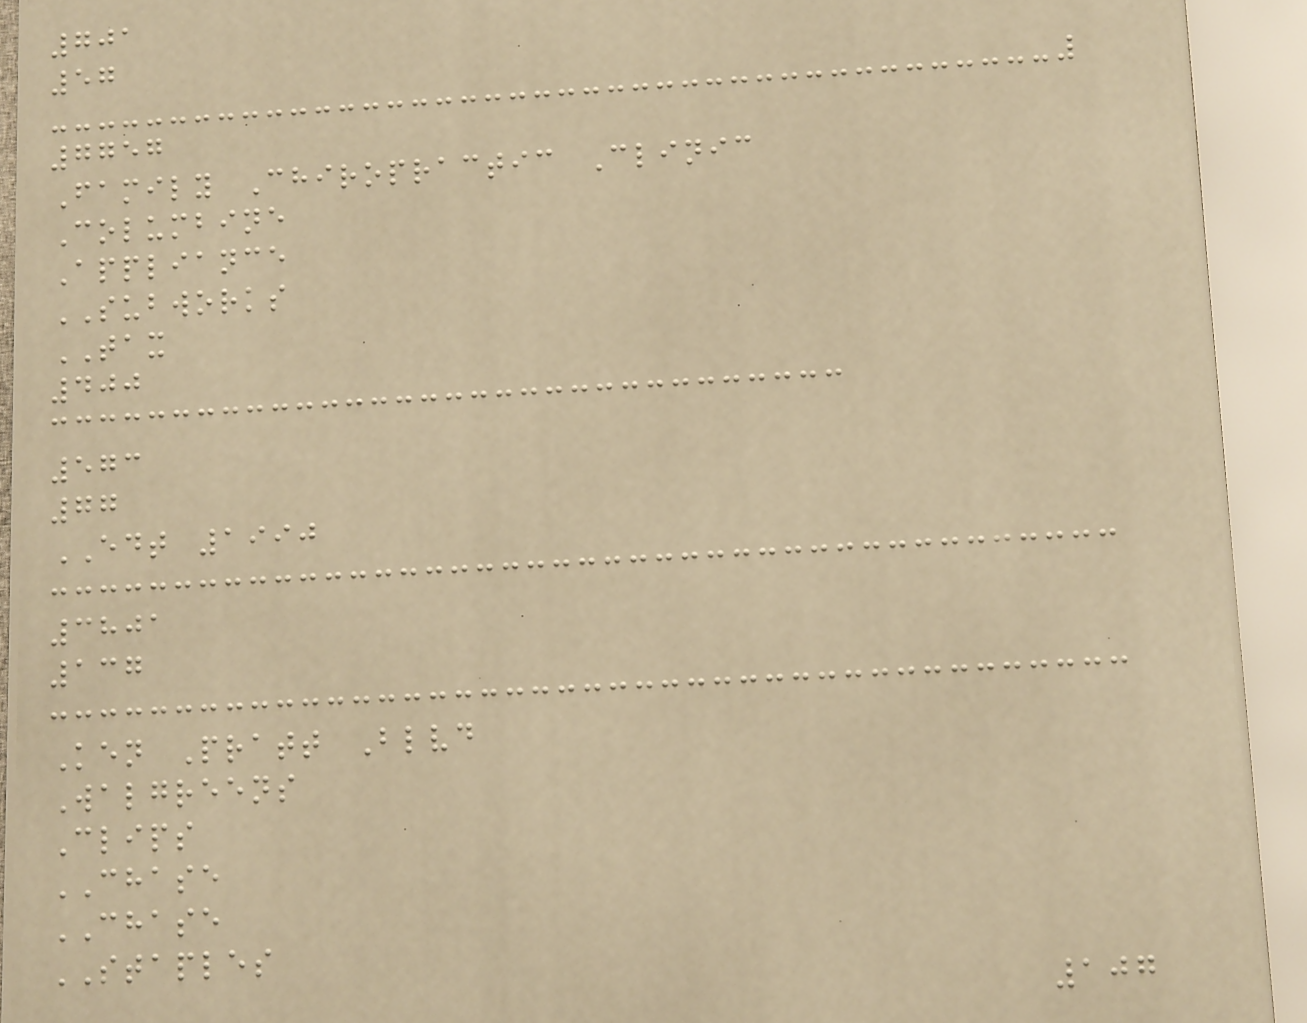701
57
7757
Family Chiropractic Clinic
Columbine
Appliance
SUBWORKS
TAX
400
573
77
EDT 1990
3801
137
Ken Pratt Blvd
Walgreens
Clips
CHASE
CHASE
STAPLES
107
